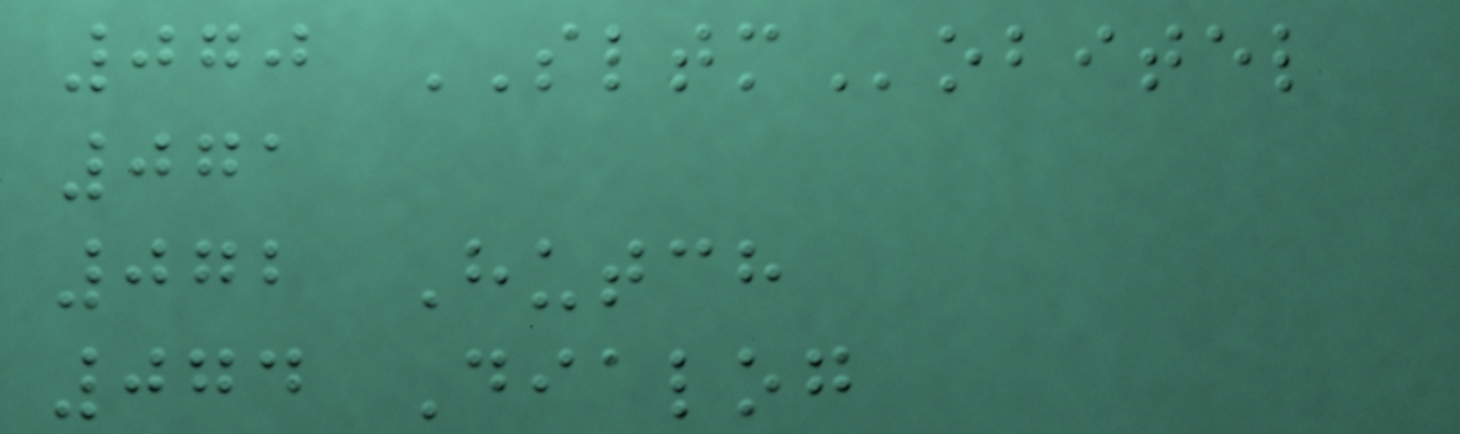070 SLTMobitel
071
072 Hutch
074 Dialog
